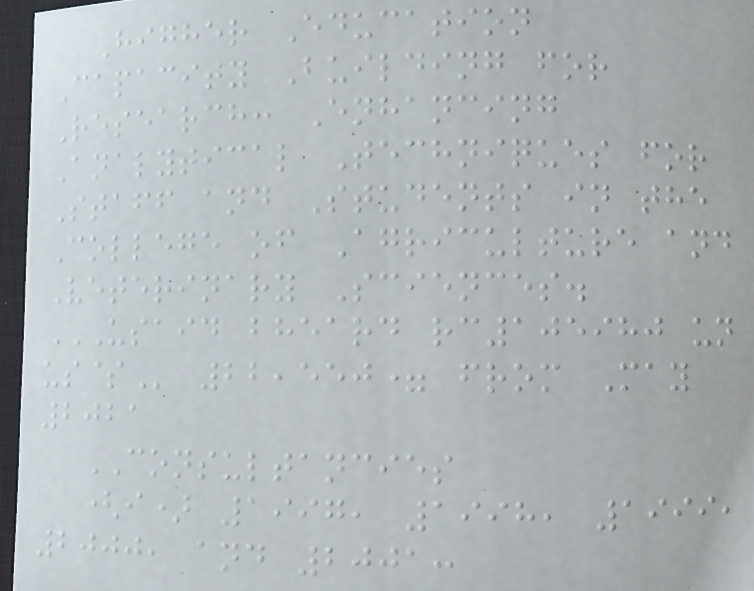Higher Education
Capacity Building for
Research: Enhancing
Analytical Techniques for
Staff and Students in the
College of Agriculture and
Veterinary Sciences.
USAID BHEARD RC105980 UN
US$ 22,550= from May
2021
CONSULTANCIES
(i) 1997, 1998, 1999,
2000, and 2001:
